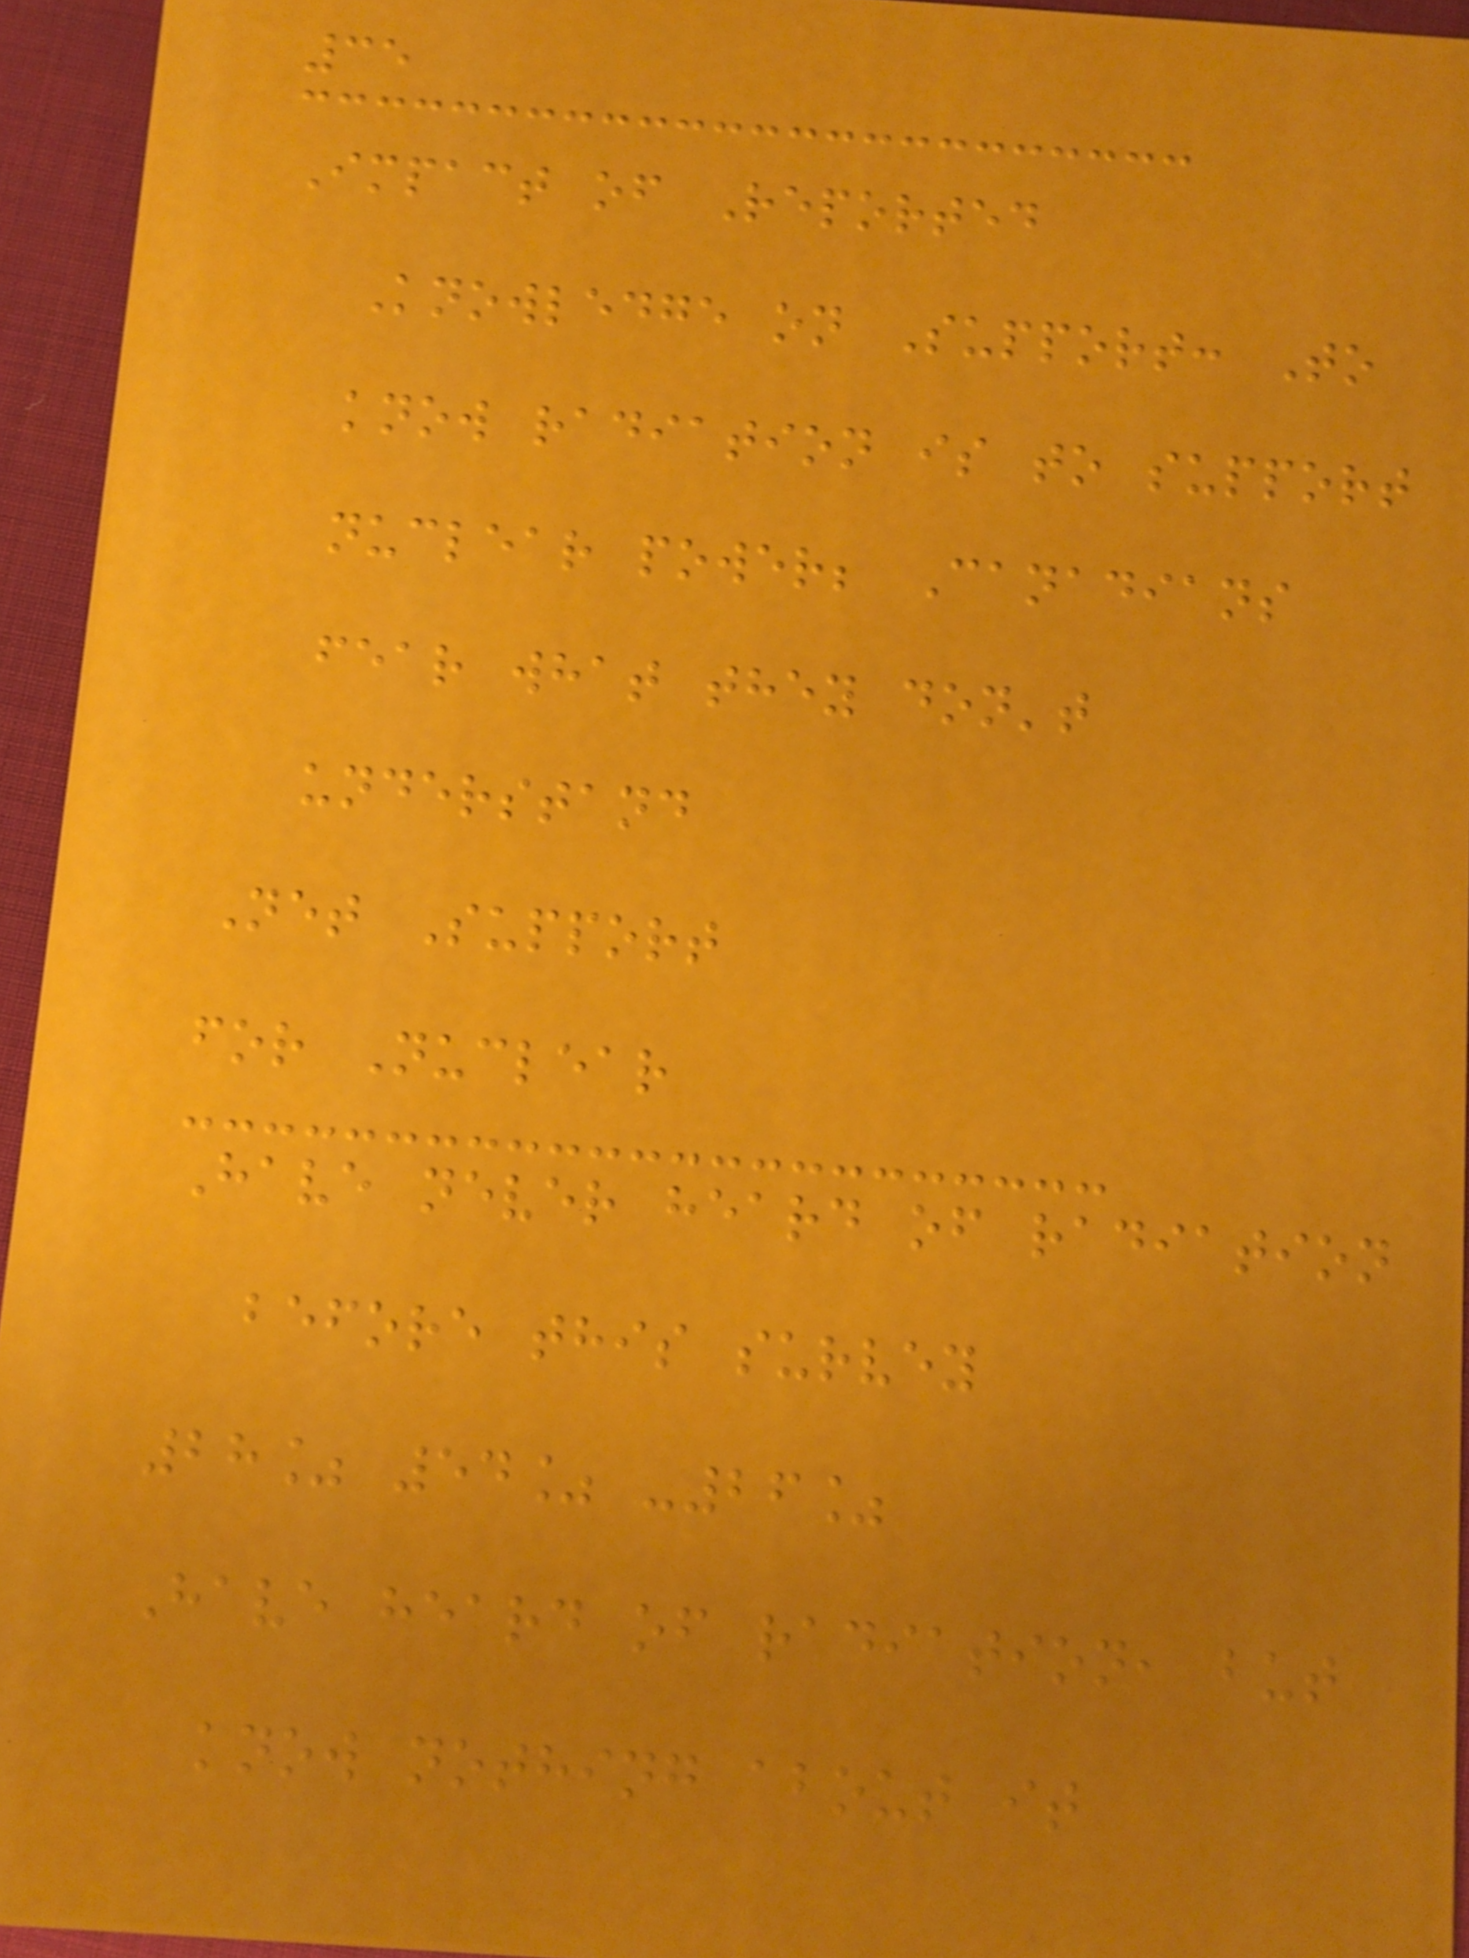35
Impact of Reported
Knowledge on Support: To
know radiation is to support
nuclear power; Canadians
fear what they don't
understand
Net Support
for Nuclear
Have never heard of radiation
before this survey
28% 54% -26%
Have heard of radiation, but
know nothing about it
